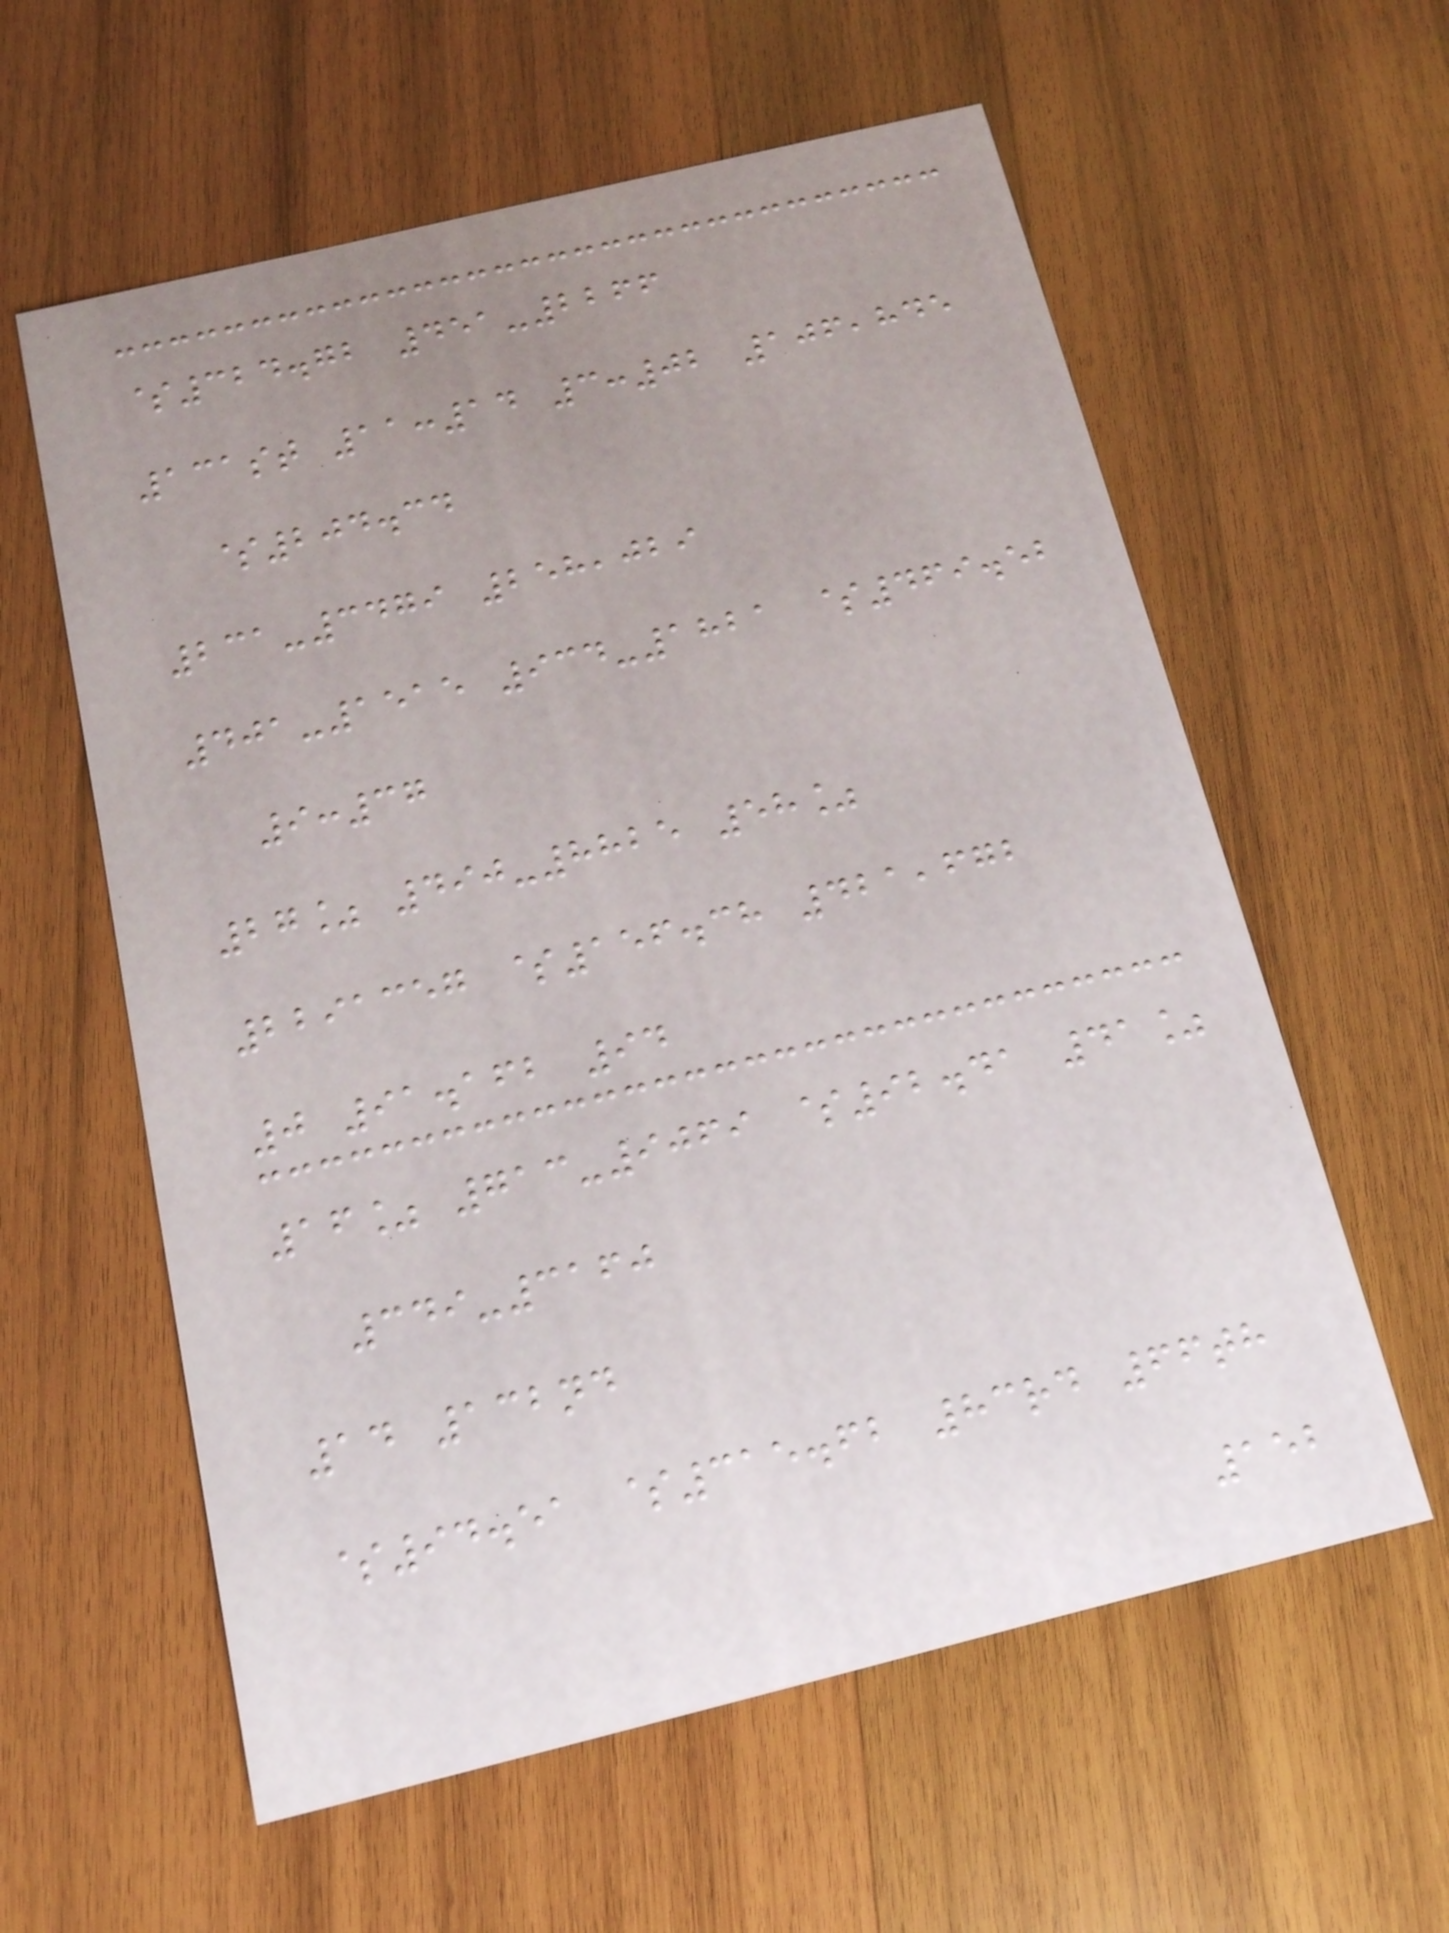$324.72 451-2266
131st 11:14 3:02 106,845
$204.34
231-3479 258,029
401-1515 934-1821 $469.52
9:37
27% 490-8825 58%
2291357 $156.38 421,672
0 91.162 94
16% 713-9069 $92.41 41%
349-3160
14 132nd
$94.51 $315.62 83rd 66th
152
